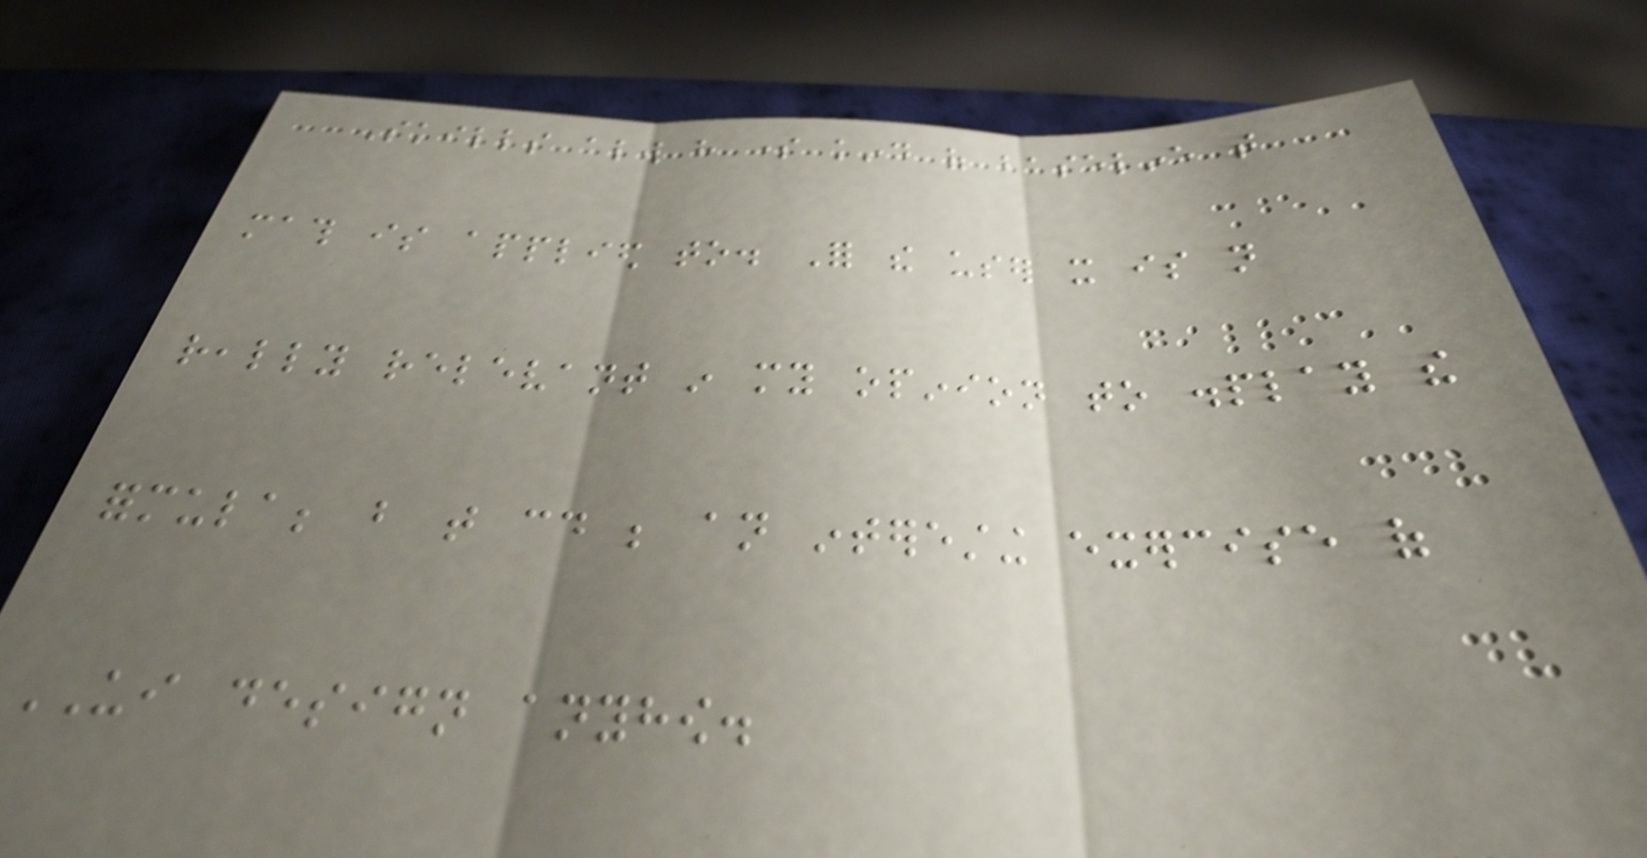Skills always have some kind of baseline that
math is applied to. For the user it is not
really relevant in my opinion to display the
formula; but that could be an interesting exercise of
UI design anyhow.
